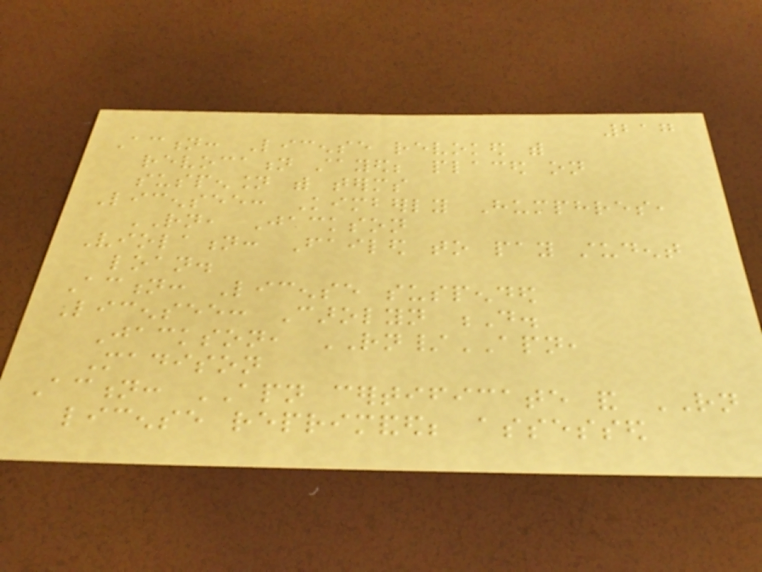217
Action: License revoked with
revocation stayed; placed on
suspension with terms
Licensee: Kimberly Humphres,
RN, Jackson
Violation: Failed to pay student
loan.
Action: License suspended
Licensee: Carolyn D.
Jackson, RN/APN,
Madison
Action: APN certificate and RN
license reprimanded; assessed
